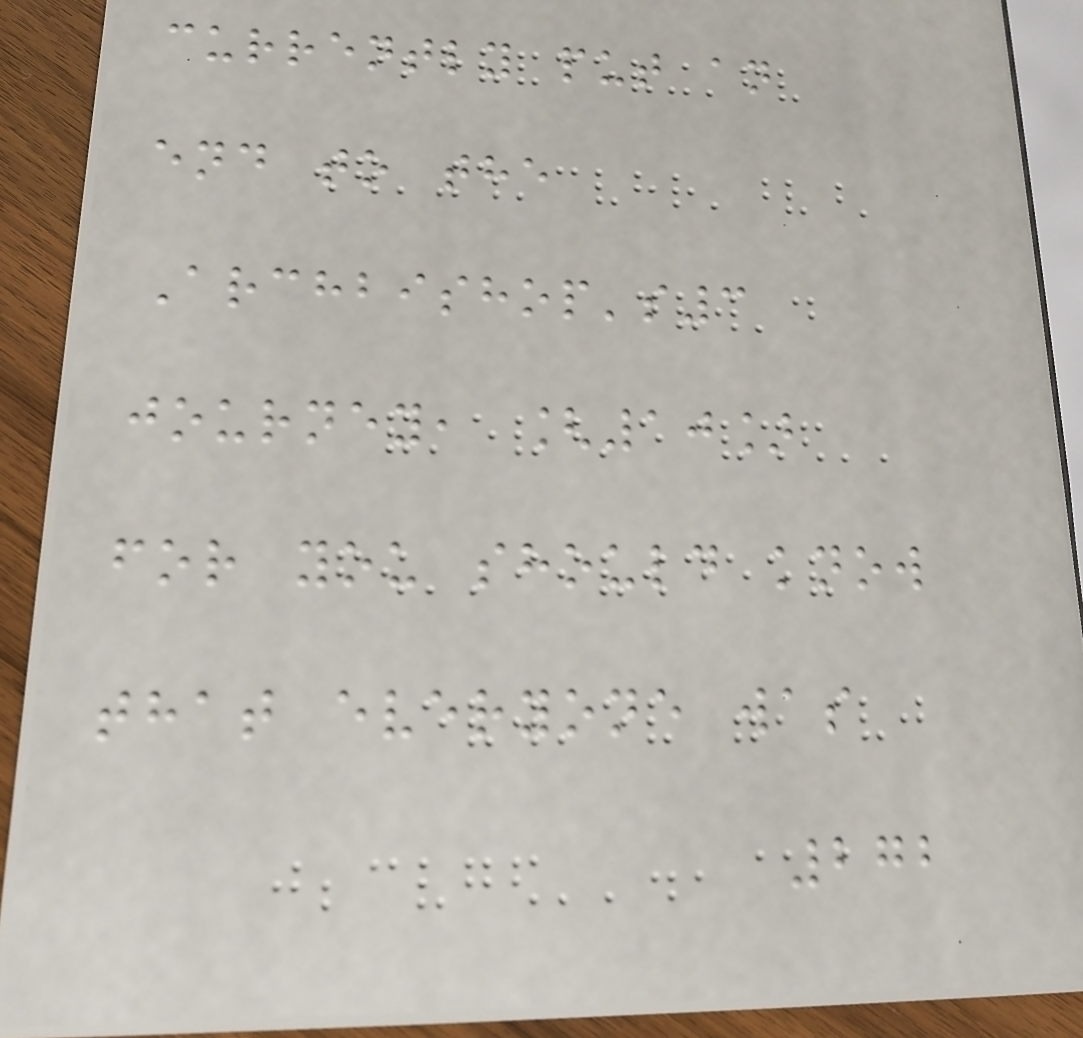currently put an
end to the
Archbishop's3
journey, [10]
for you should know
that everyone was
272
